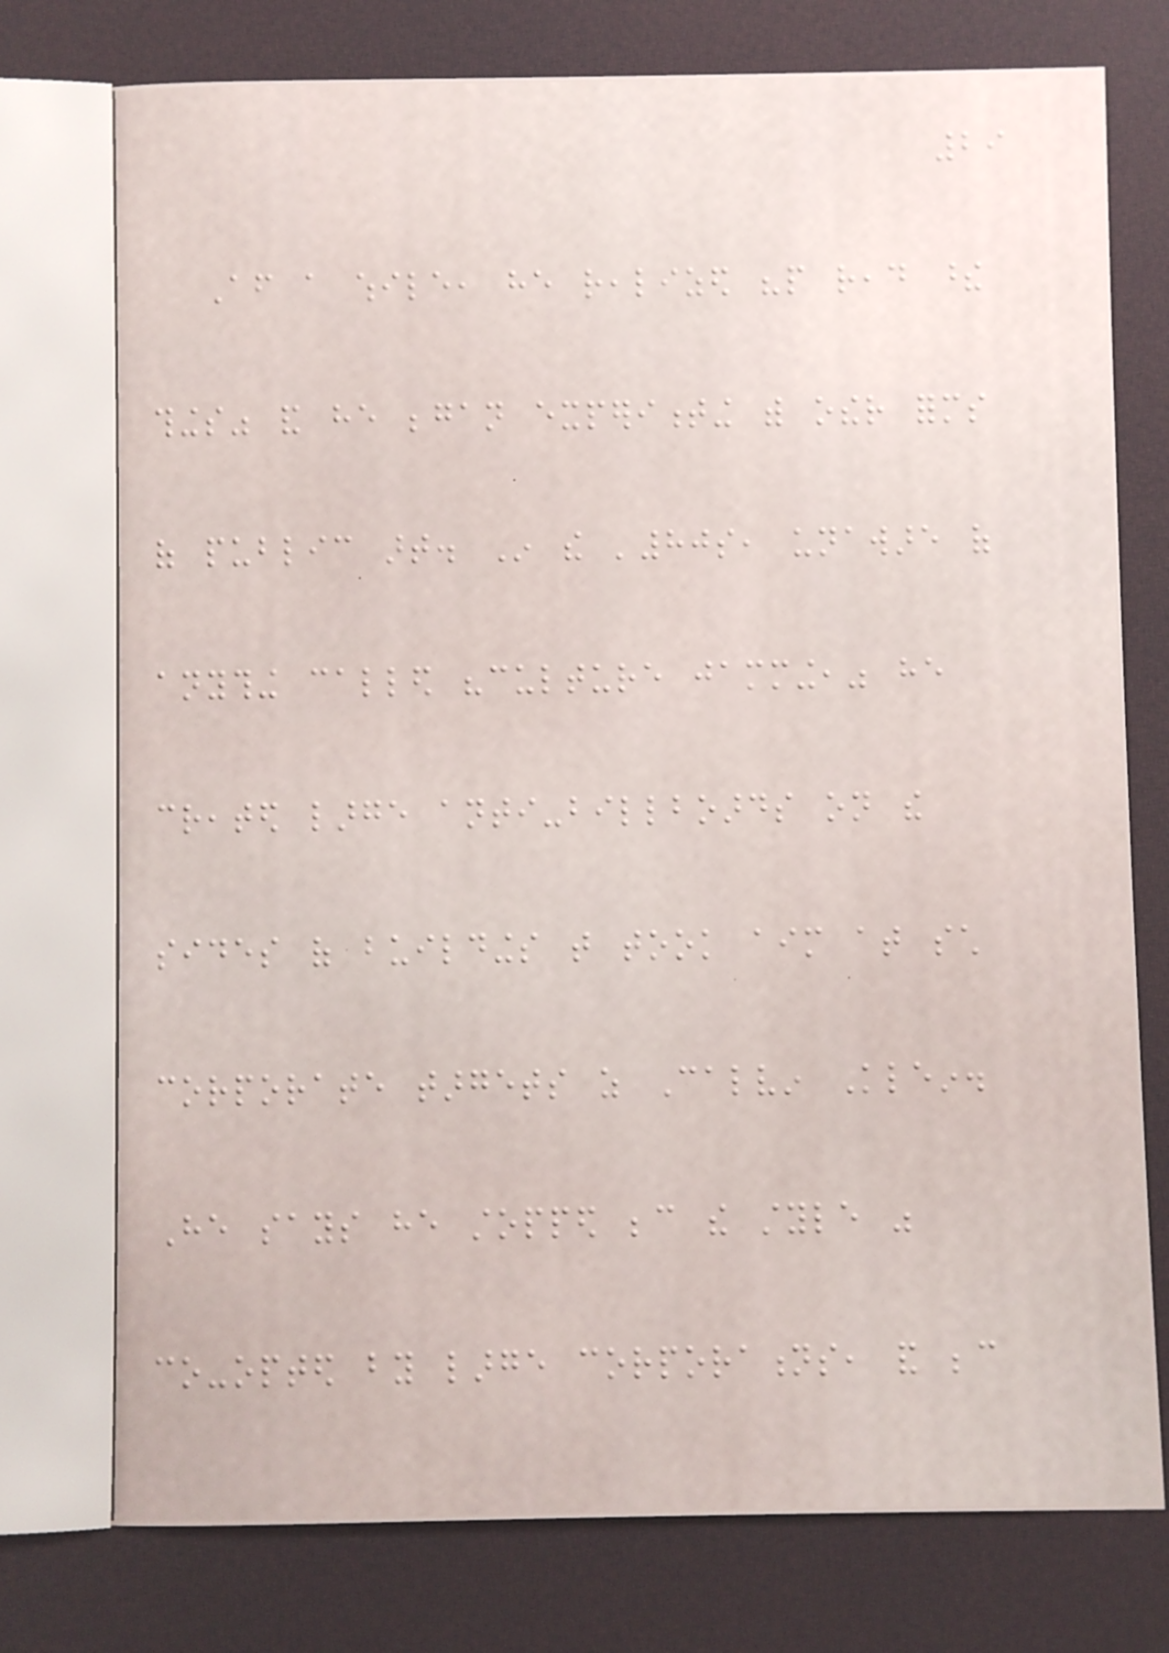29
After a while, he realized "people read these
things" and he began experimenting with other forms
of public art. In the '80s, unaware of
anything called "culture jamming," he
created large anti-billboards on the
sides of buildings that took aim at such
corporate targets as Calvin Klein.
He says he stopped because the style was
co-opted by large corporations, and because
